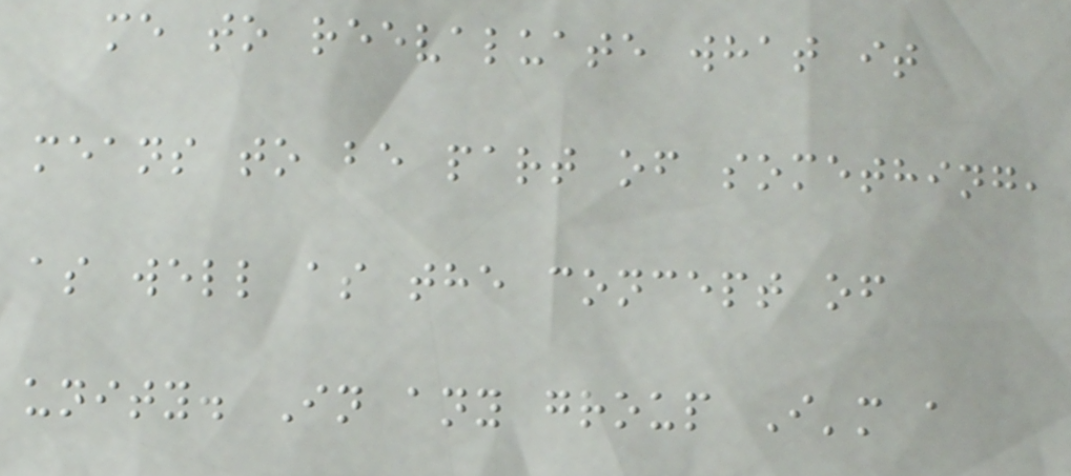me to reevaluate what it
means to be part of something,
as well as the concept of
unity. In any group I'm a
